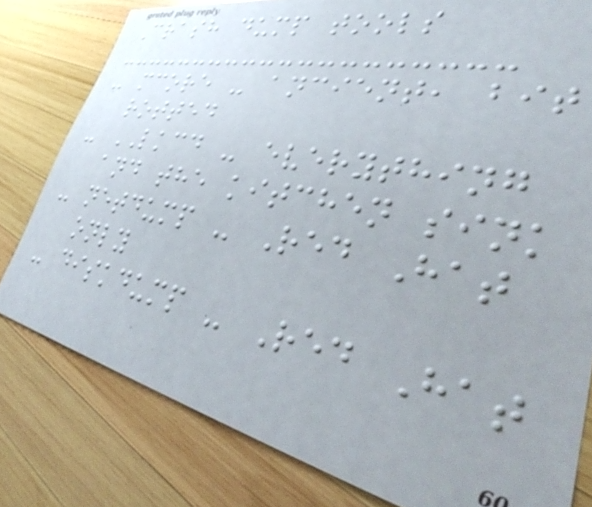Crash dump tools
- mcore - ancient, bit
rotted
- LKCD - everything
and the kitchen sink
- netdump - Red Hat
only
- diskdump - Red Hat
